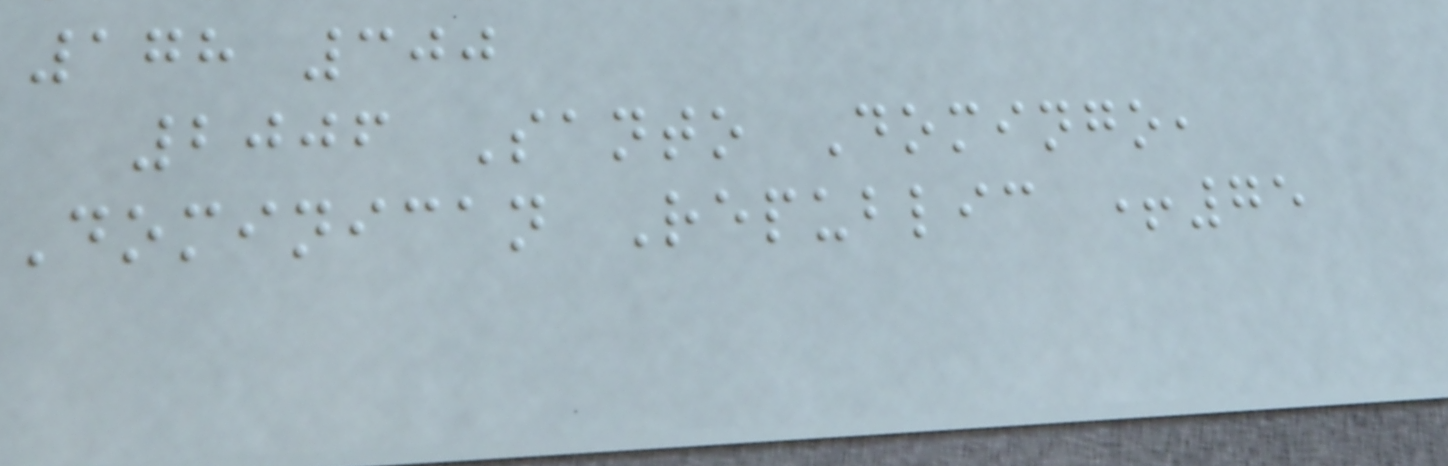178 300
2006 Santo Domingo,
Dominican Republic +75
